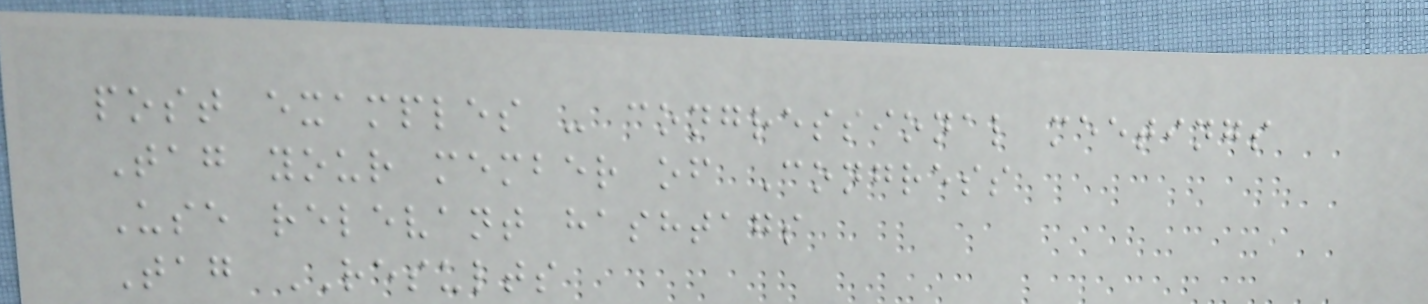post examples - congressional meetings
Tag your member of Congress
Use relevant hashtags
Tag RESULTS
